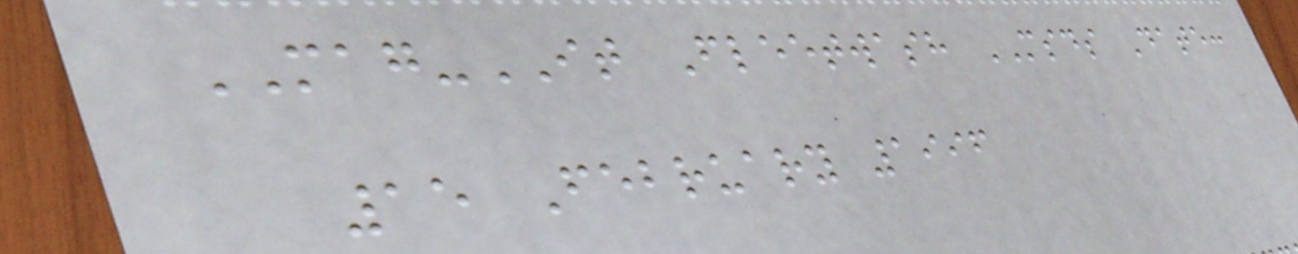MAG-IT Fleetwash MSDS Date:
15 February 1996
